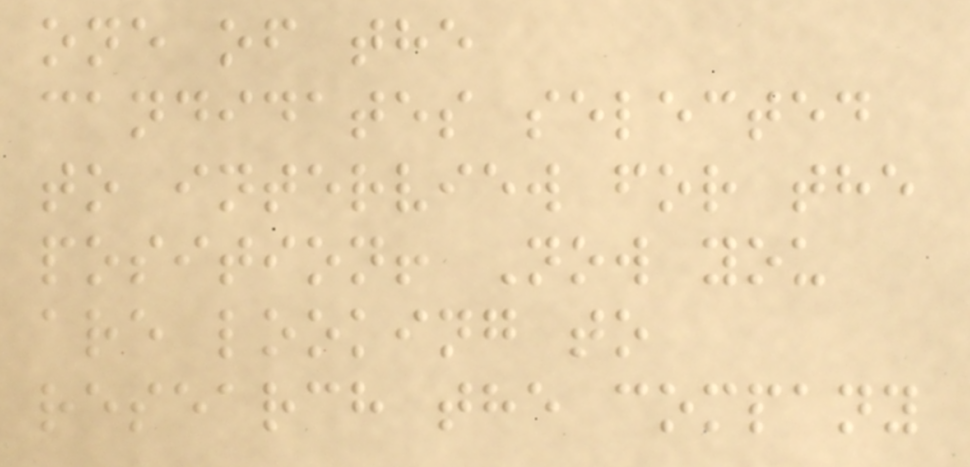one of the
candidates selected
to interview for the
position! Now you
are looking to
research the company
